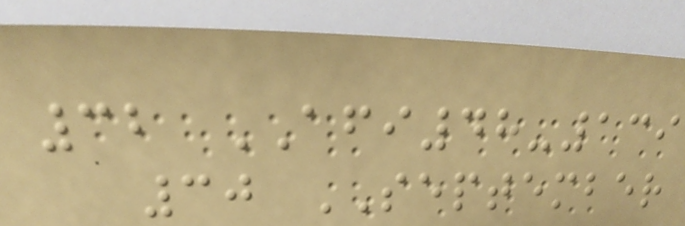32 AFI48-139
30 SEPTEMBER
